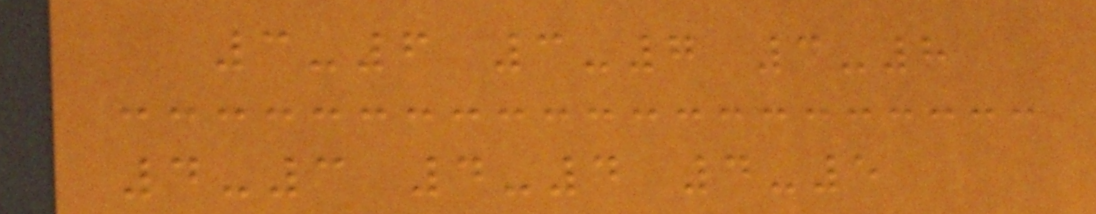3-6 3-7 3-8
4-3 4-4 4-5
